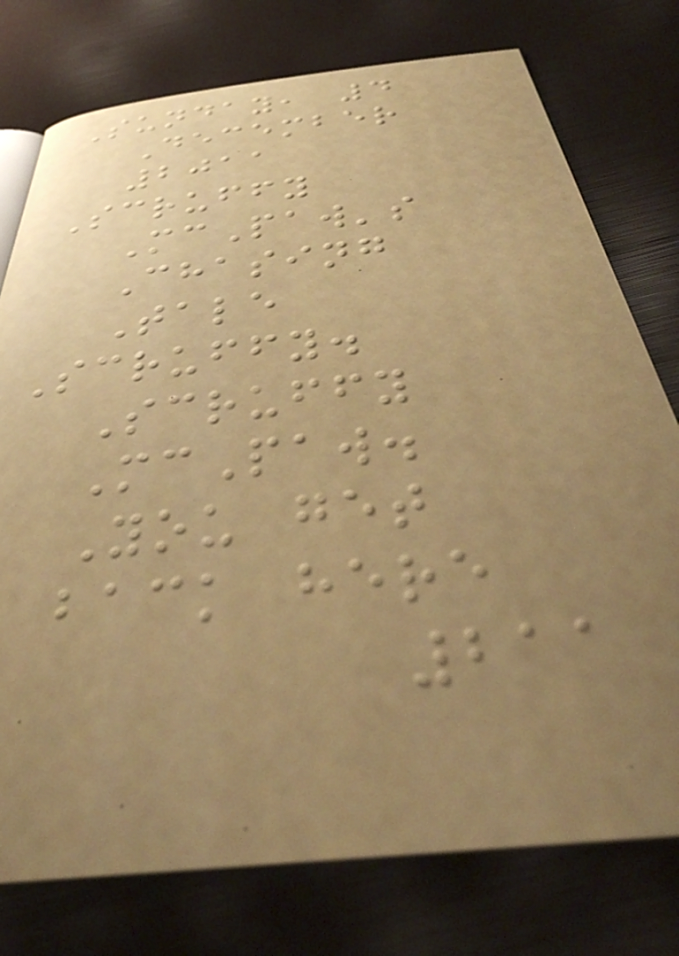Sunday, 4
December
2011
Scruffy
McPaw's
Chasing
Tale
Scruffy.
Scruffy
McPaw.
You get
back here
211
